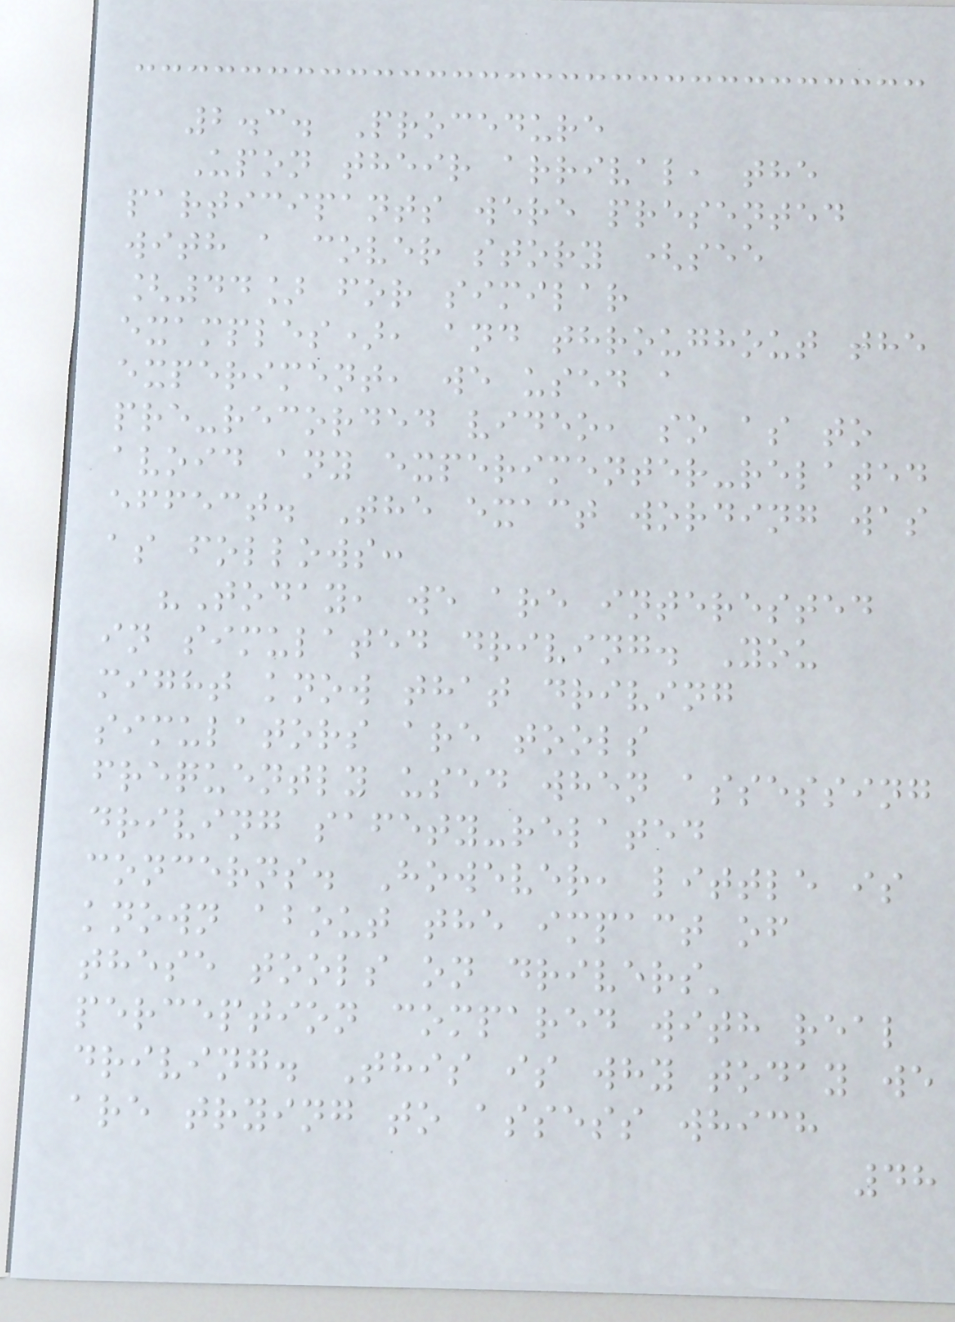2.3. Procedure
Upon their arrival, the
participants were presented
with a cover story (see
[44] for similar
examples), and throughout the
experiment, we used a
pre-recorded video, so as to
avoid any experimenter-related
effect. The exact wording was
as follows:
"Today, we are interested
in simulated driving. You
might know that driving
simulators are tools
frequently used when assessing
driving safety-related
concerns. However, little is
known about the impact of
these tools on drivers'
perception compared with real
driving. This is why today we
are trying to assess which
48
